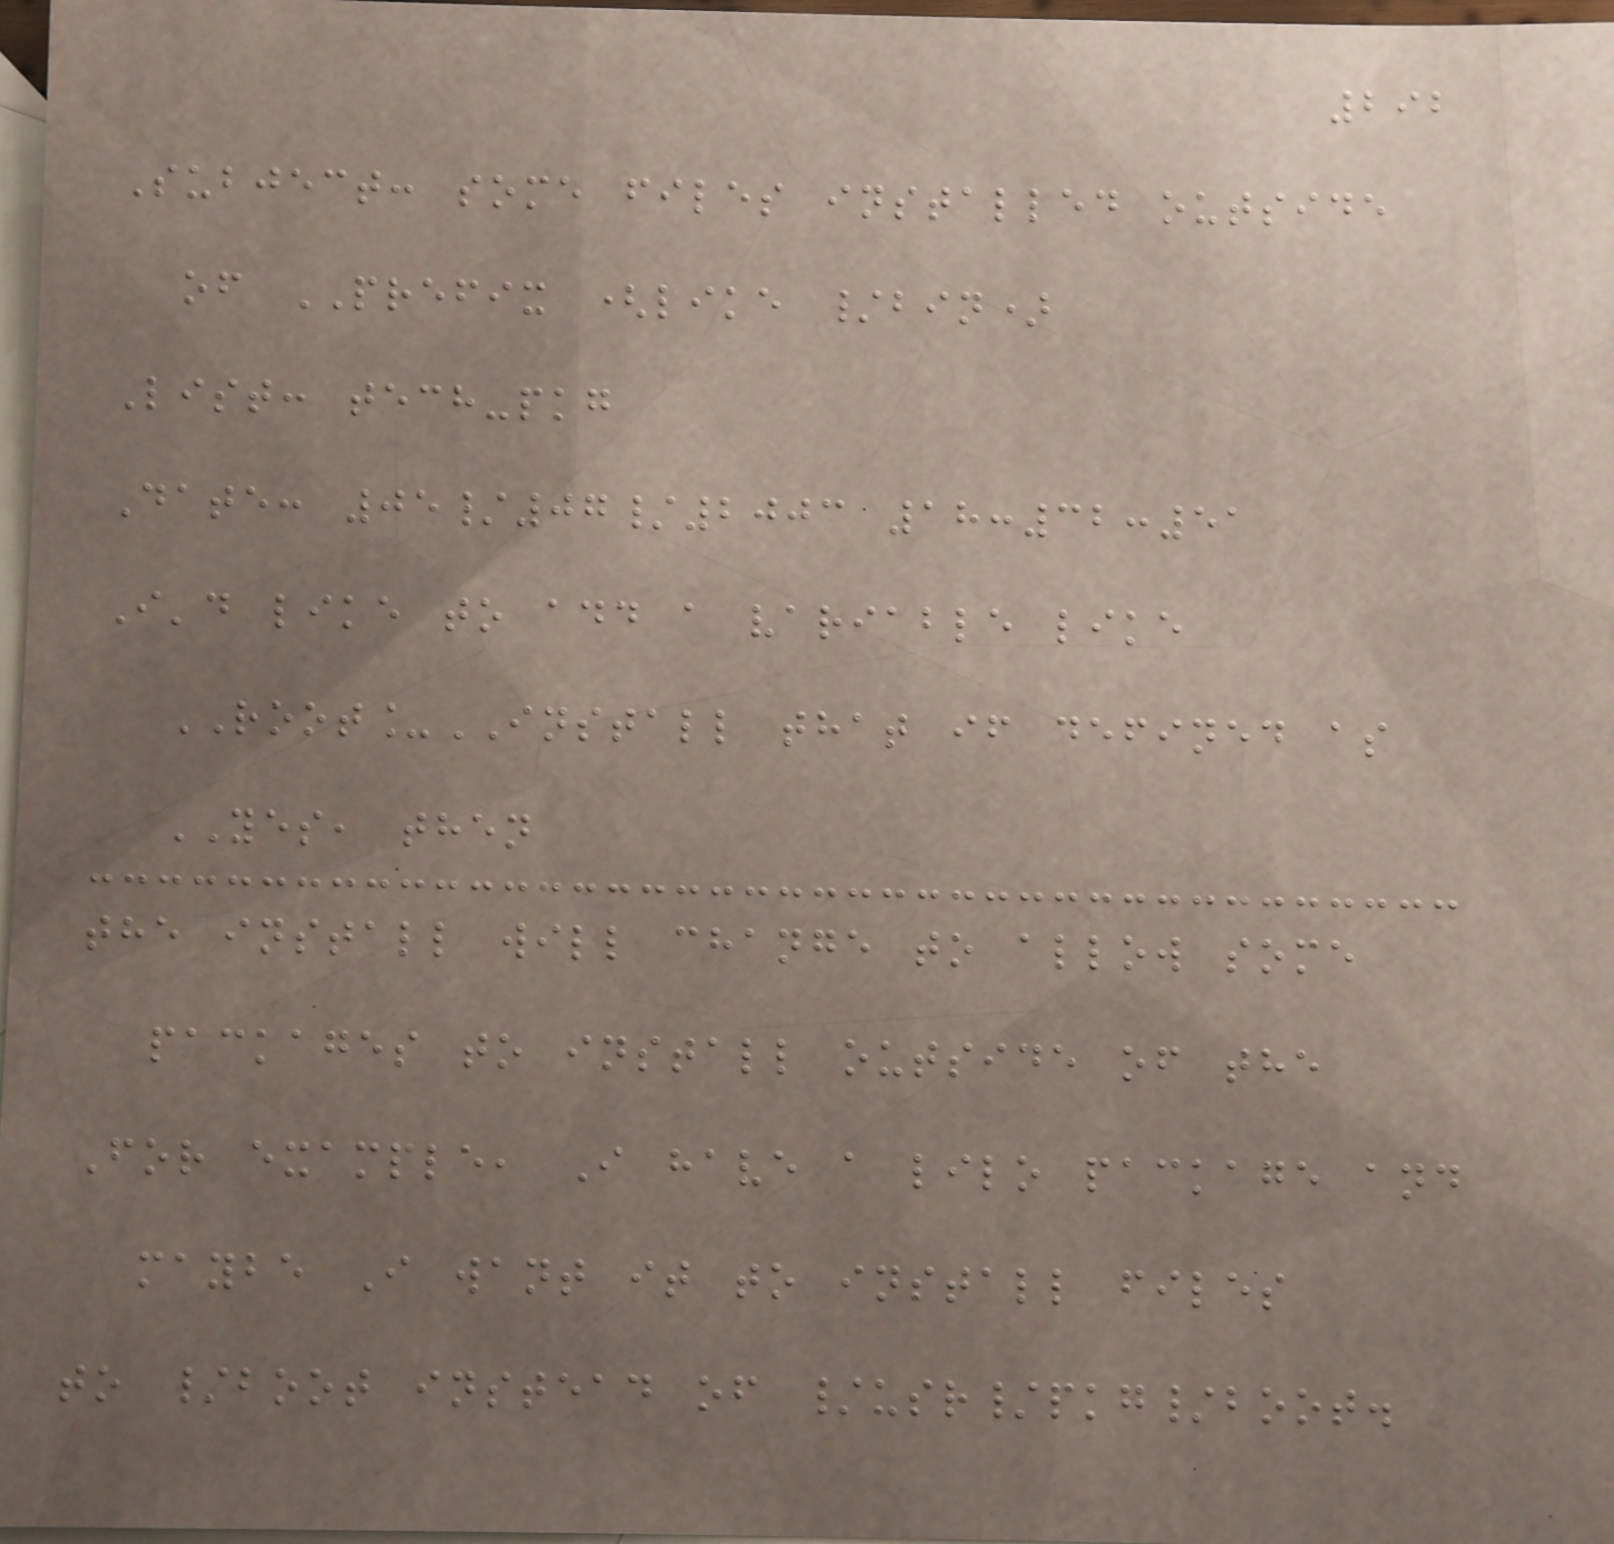292
Subject: some files installed outside
of PREFIX (like /bin)
List: tech-pkg
Date: 05/07/2003 18:32:51
I'd like to add a variable like
ROOT_INSTALL that if defined as
YES, then
the install will change to allow some
packages to install outside of the
For example, I have a lilo package and
maybe I want it to install files
to /boot instead of /usr/pkg/boot.
